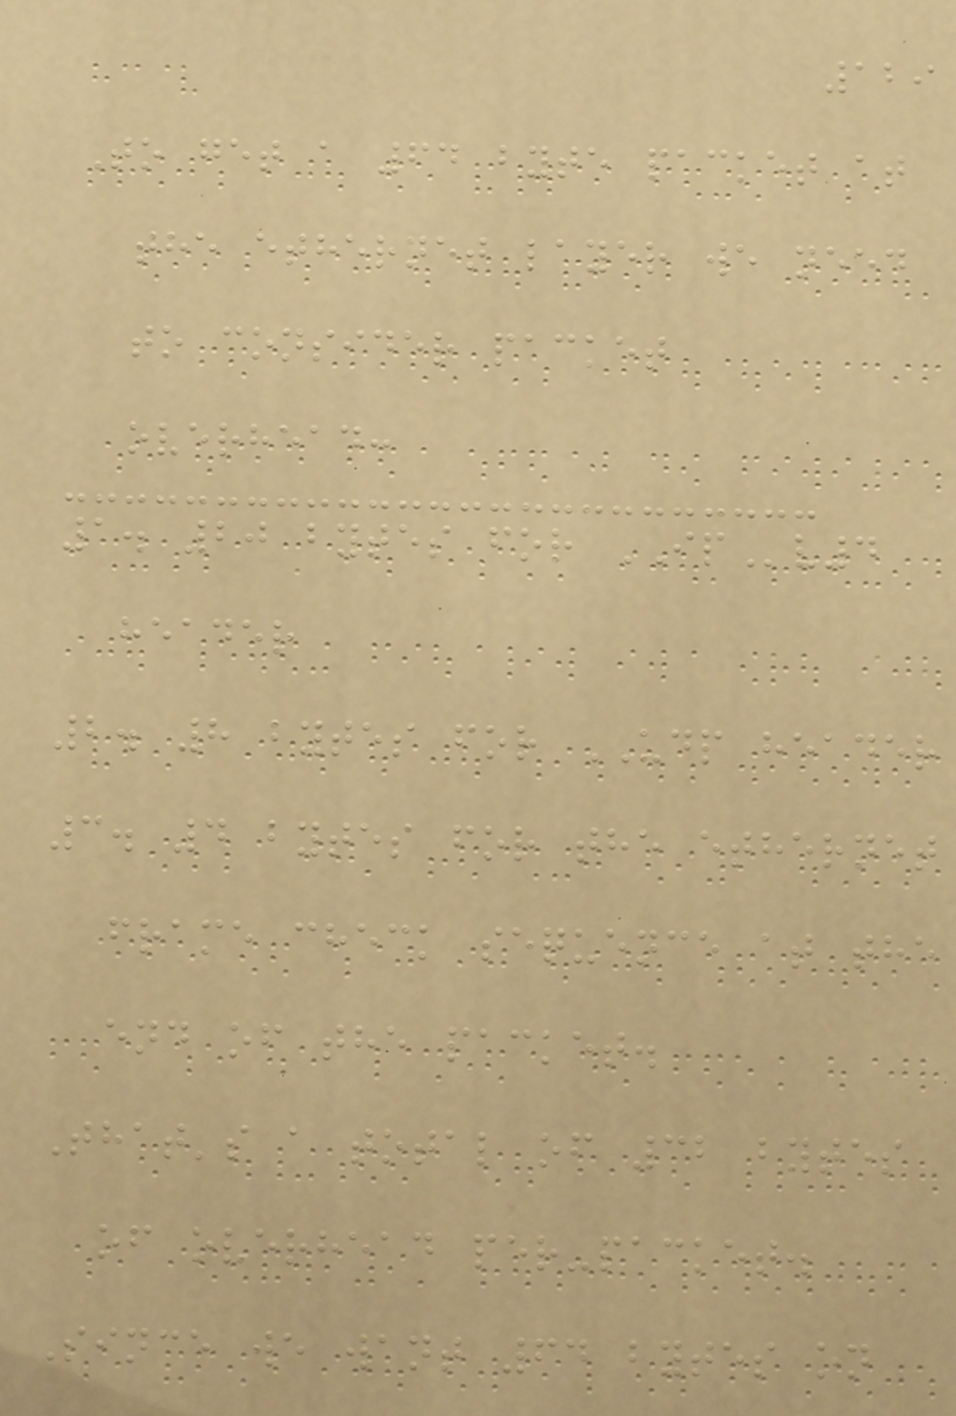129
To get a 64 byte packet at
the ethernet layer we need
to consider packet
overhead:
1. 20 bytes for IPv4
header
2. 8 bytes for UDP header
3. 4 bytes for the ethernet
frame check sequence at the
end of the packet.
That's a total of 32 bytes
of overhead per-packet.
Since we want 64 bytes on
